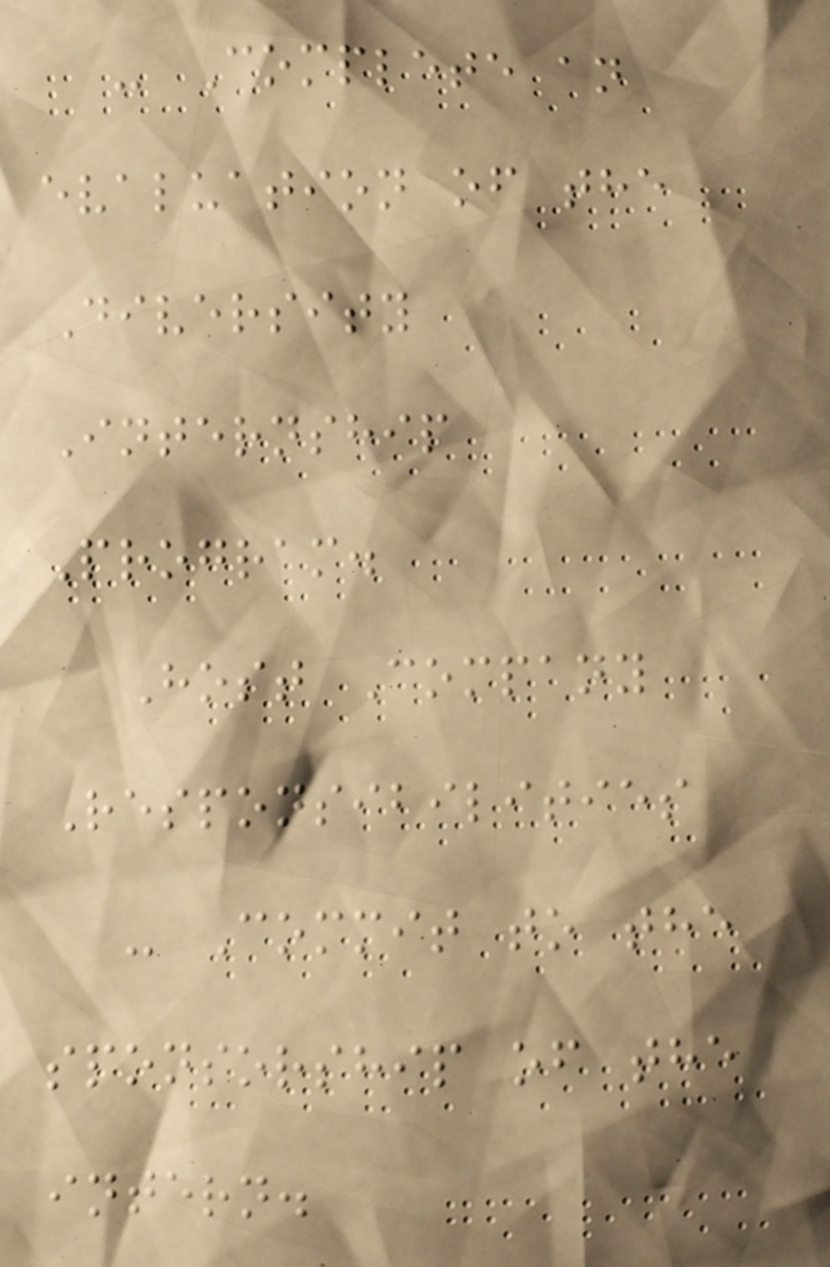- Complete an
evaluation of the
Diversity
Internship
Program.
Host Company
Responsibilities
- Commit to the
sponsorship of the
intern.
